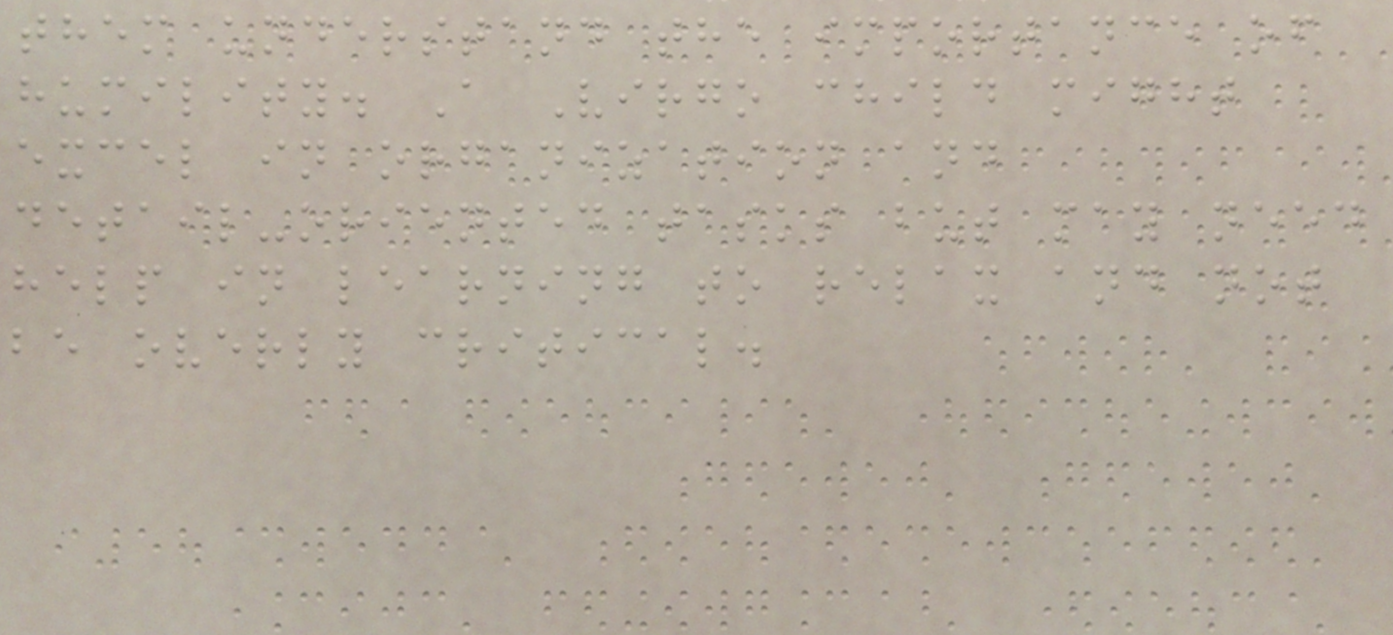them understand the importance of
humility. A Virgo child might
excel in organization and
detail-oriented tasks but may need
help in learning to relax and not
be overly critical.
